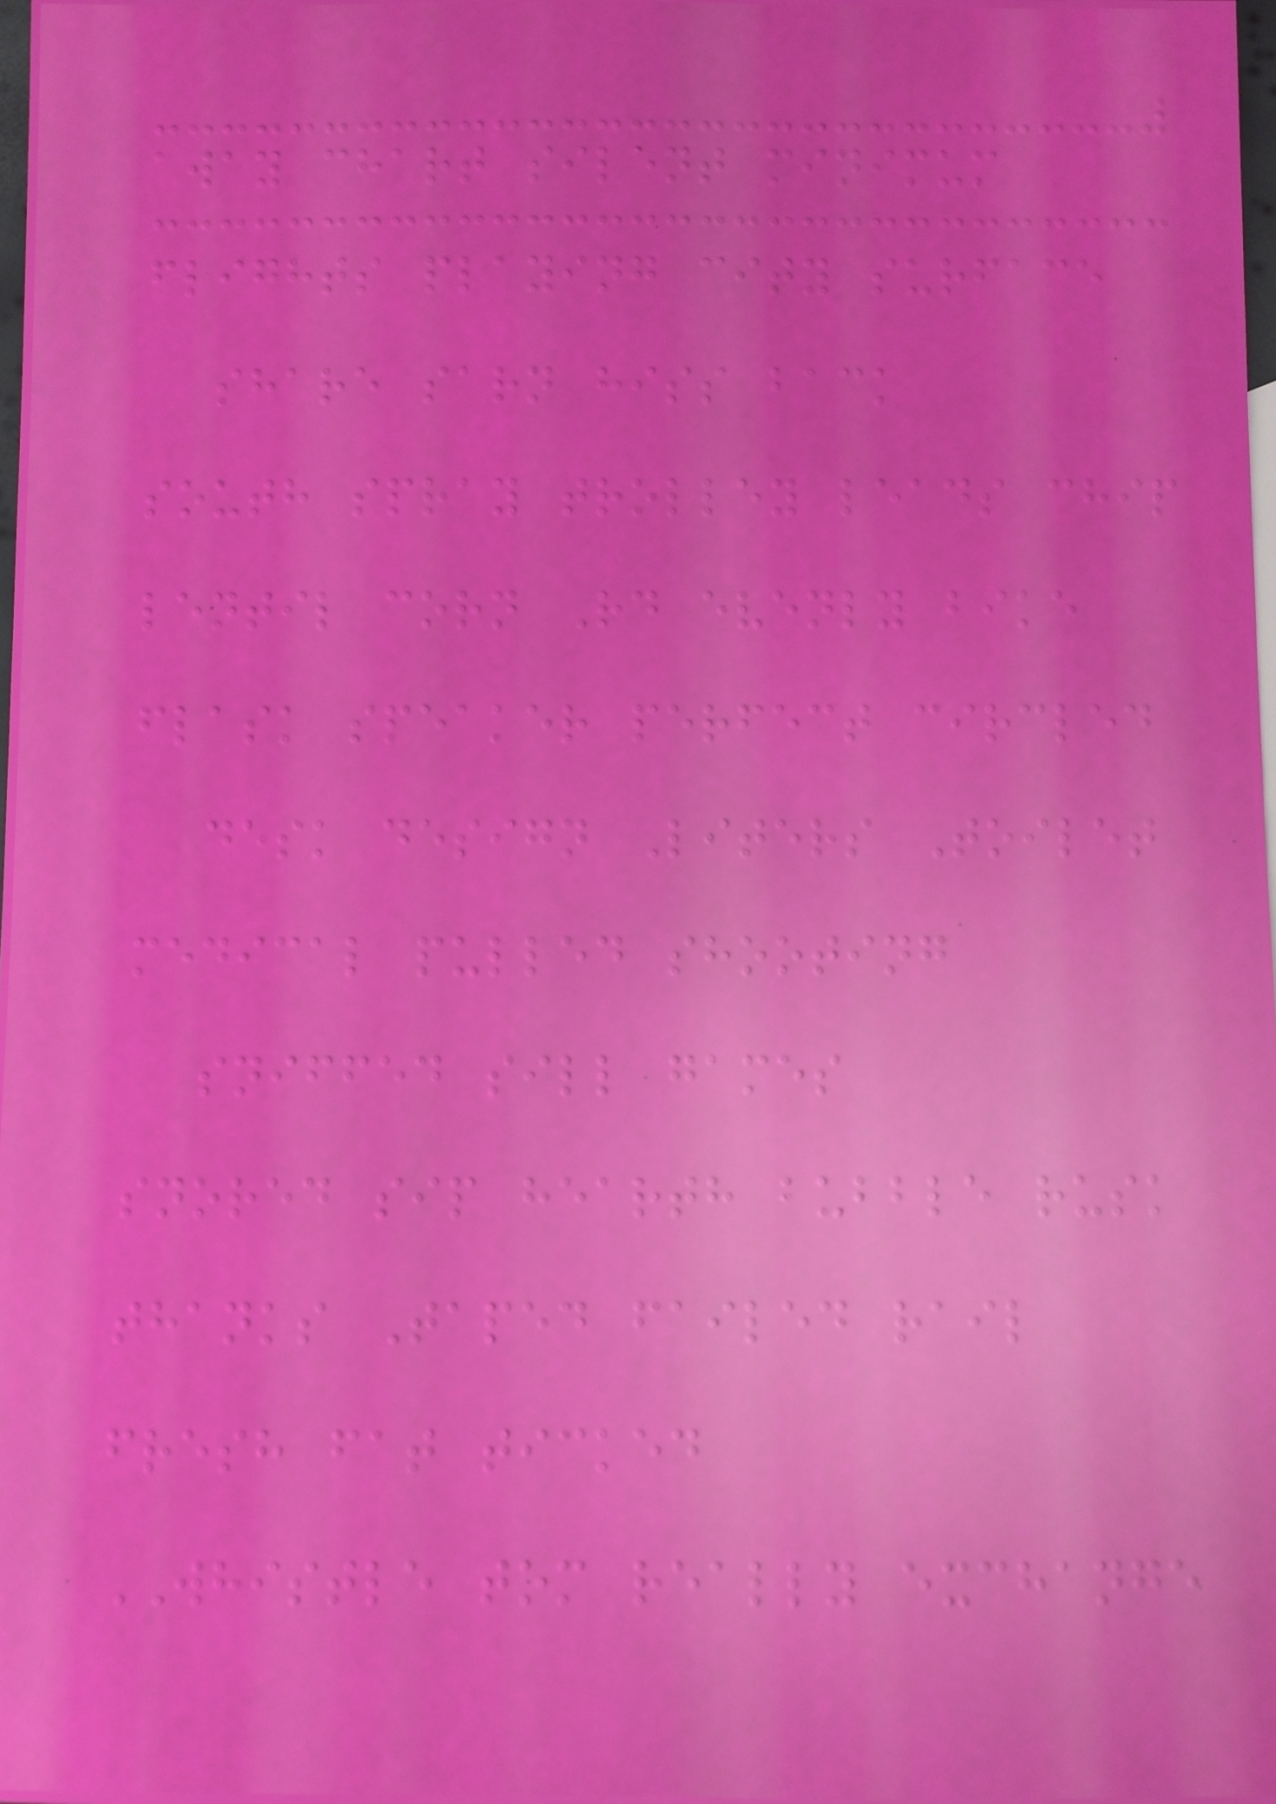away chart silent minimum
flights playing city surface
share sarn hiss back
south spray trolley leads chip
lentil corn Rd evenly bike
flask speaker perfect circled
desk design Liters Toilet
medical pulled shooting
sniffed sill games
snored sip hearth bubble rusk
thanks Taped failed rail
fresh fat ticked
WHISTLE tom really exchange
